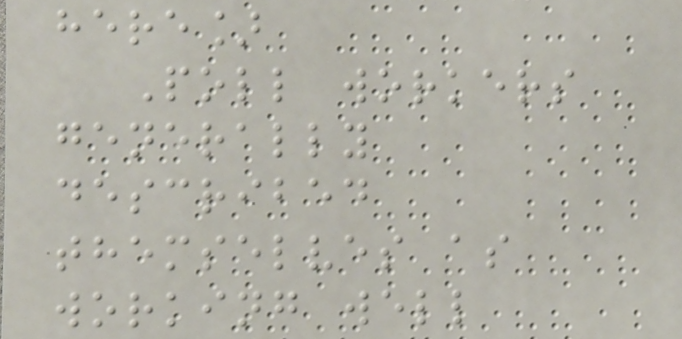here]
Poll workers
generally
described
themselves as
working well
